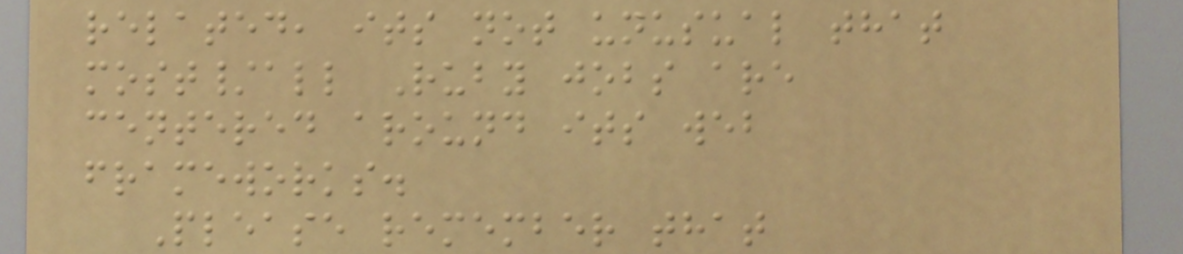related, its not unusual that
most/all Ruby jobs are
centered around its web
frameworks.
Please remember that
